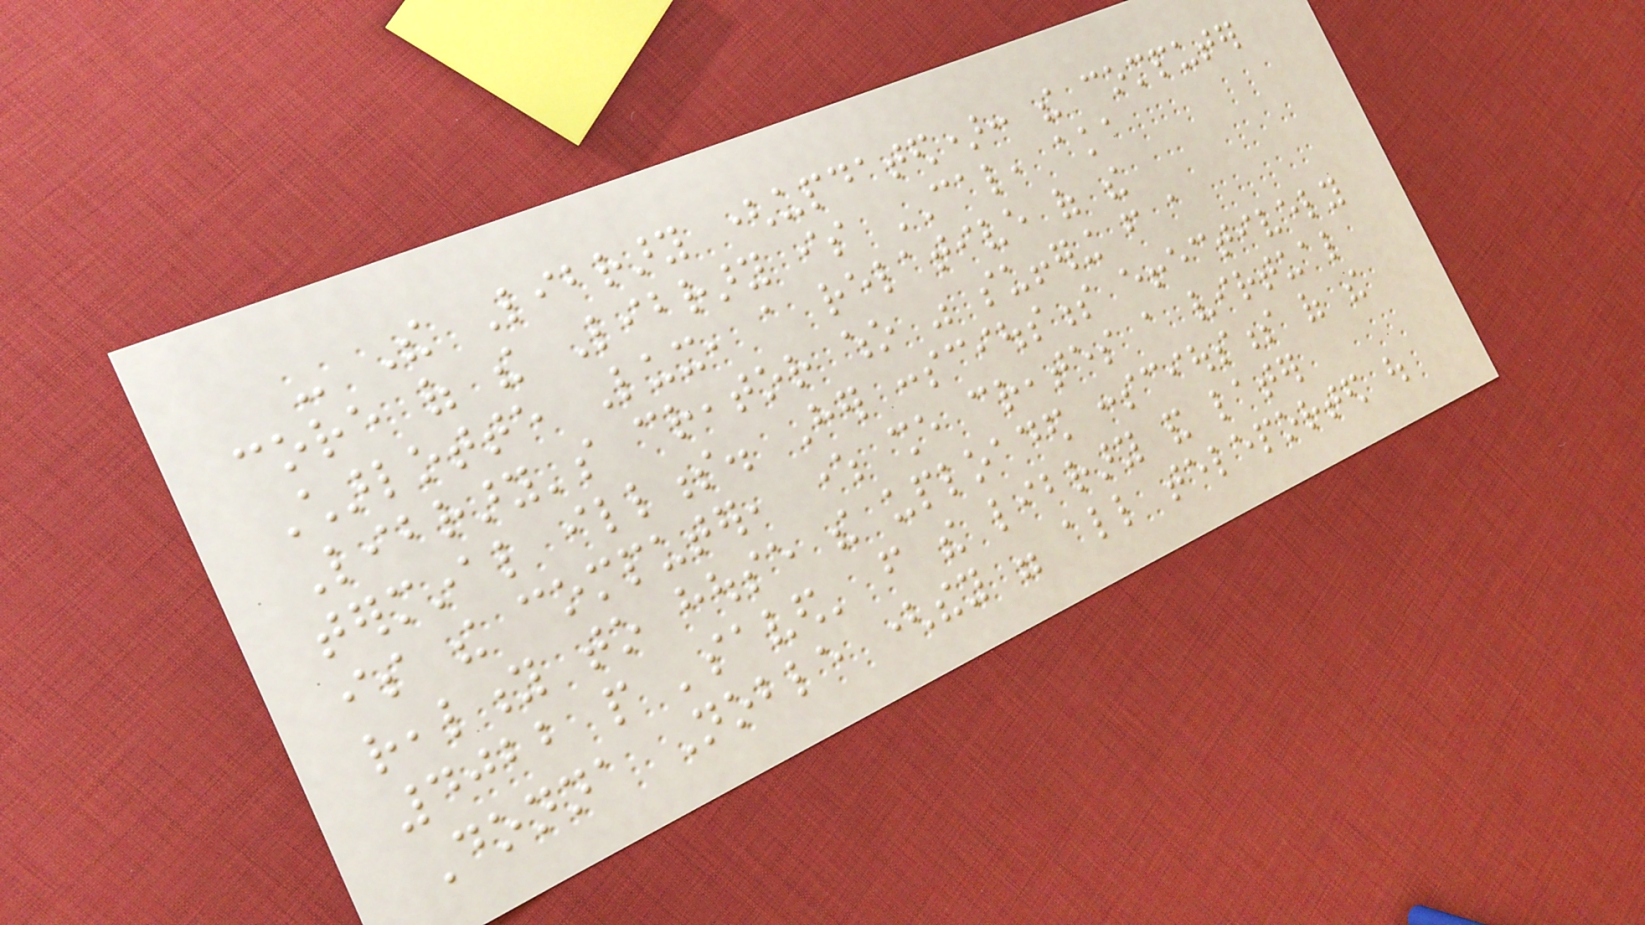- The Library (updated): the computer
core of the Library is CAL, aka
Charlotte Lux, a relative of the
Library's creator who was suffering from a
terminal illness. Her consciousness effectively
is the computer, where she creates a virtual
reality to house the uploaded consciousness of the
4022 people 'saved' from the library and later
Donna Noble (they were all teleported out
